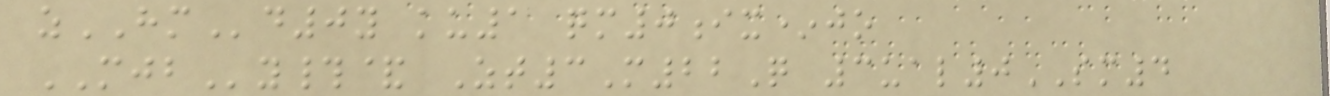zHMd0y ku1 qm0ix*jo
MJBy#& Zt3M22Q 3ual0SM4
